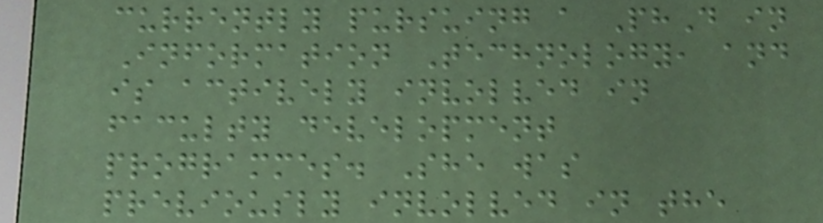currently pursuing a PhD in
Information Technology, and
is actively involved in
faculty development
programmes. She was
previously involved in the
